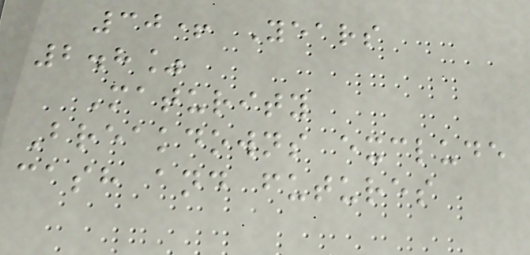30+ Years
2.8%
Maturity
Breakdowns exclude
cash and futures
